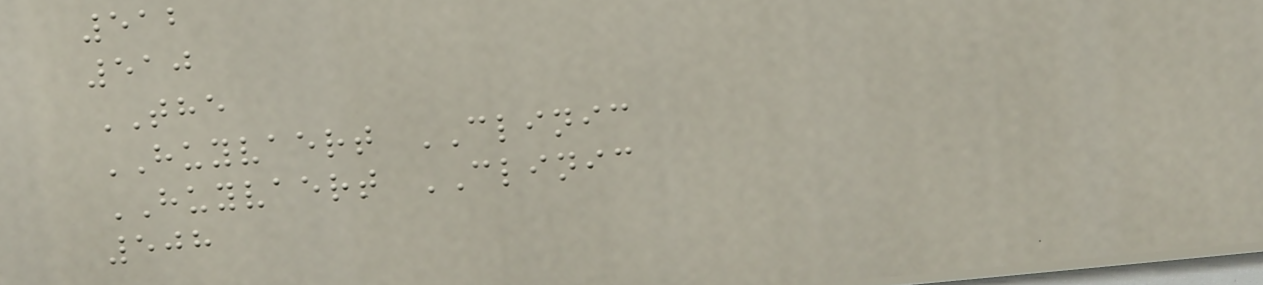512
510
THE
HUYVAERT CLINIC
HUYVAERT CLINIC
508
